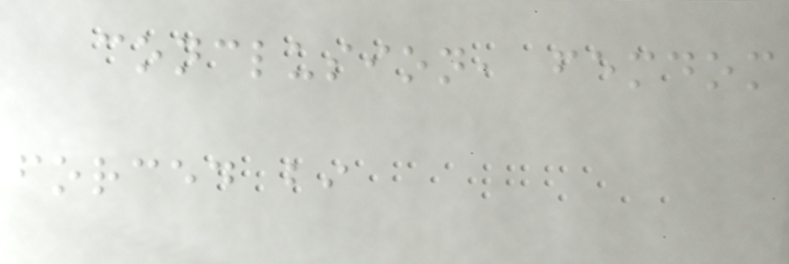conclusion, femdom
forced bi
